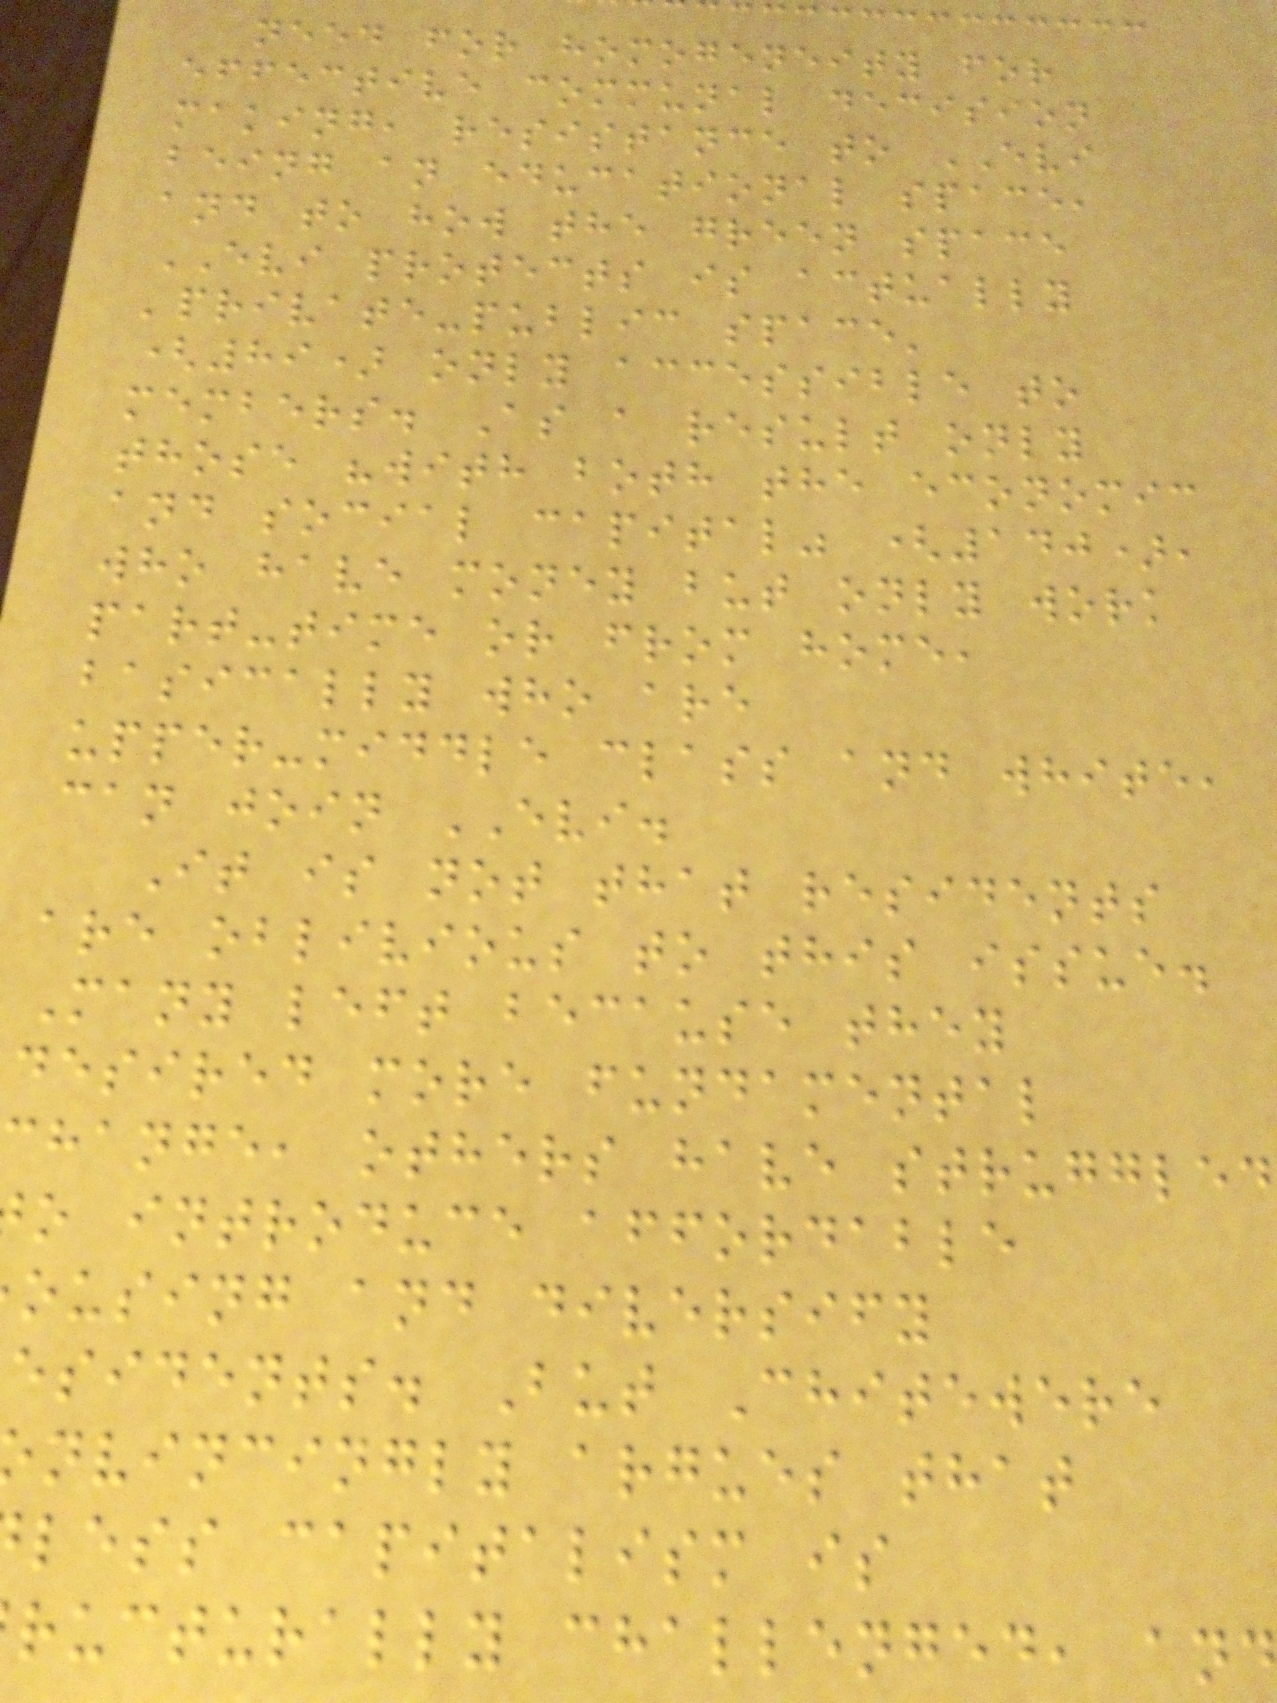need for homogeneity for
effective communal decision
making, resistance to EVI
being an educational space,
and to how the green space
EVI protects is actually
'private-public space'
(89) only accessible to
members. As a result only
those "with both the economic
and social capital" (140),
who have money but only work
part-time or from home,
basically who are
upper-middle class and white,
can join EVI.
It is not that residents
are oblivious to this issue.
Many left because they
desired more fundamental
hange, others have struggled
o introduce affordable
ousing and diversify
esidents. But Chitewere
nvincingly argues that
less capitalism is
ructurally challenged, an
